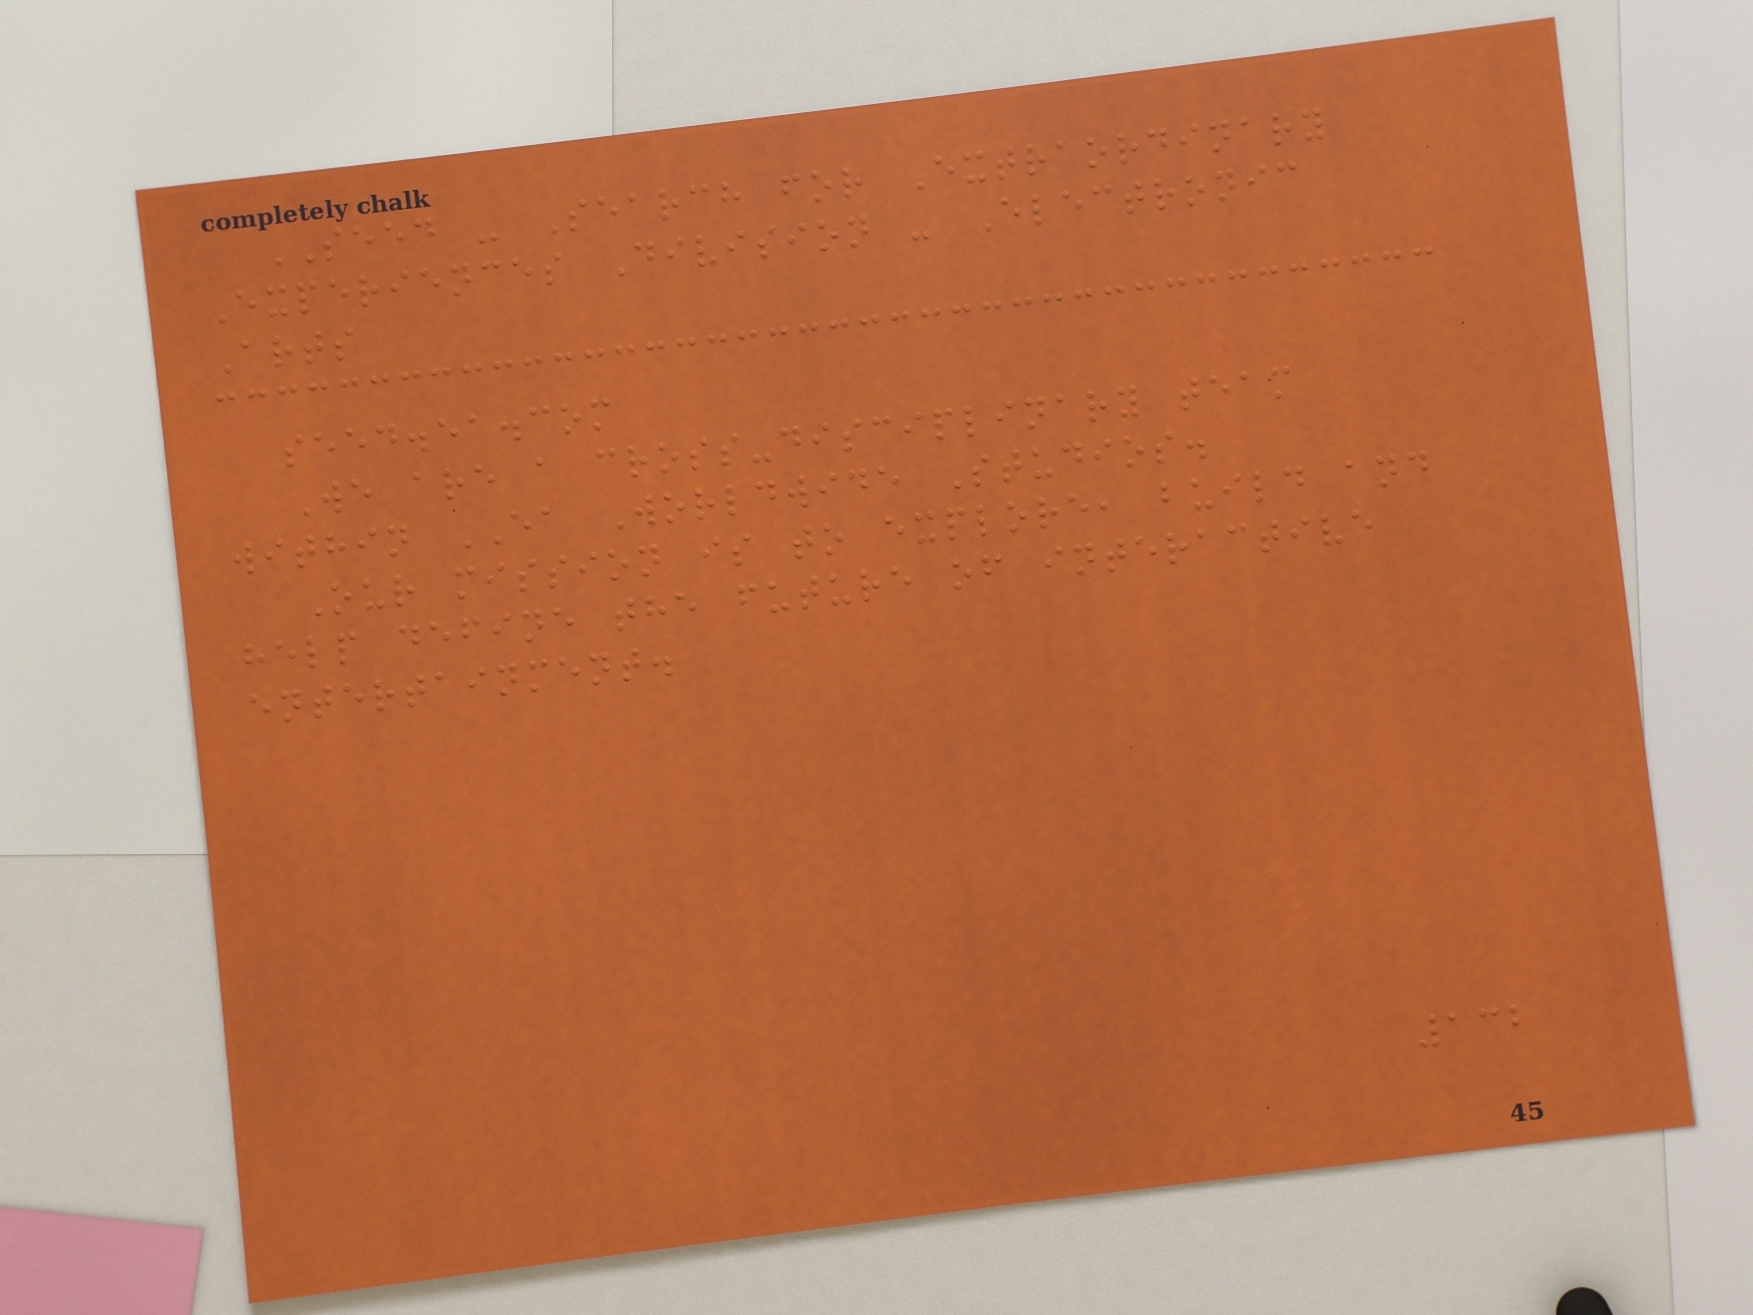SEED - Search for Extraordinary
Experiences Division - Electronic
Arts
seed.ea.com
We are a cross-disciplinary team
within EA Worldwide Studios.
Our mission is to explore, build and
help define the future of interactive
entertainment.
132
